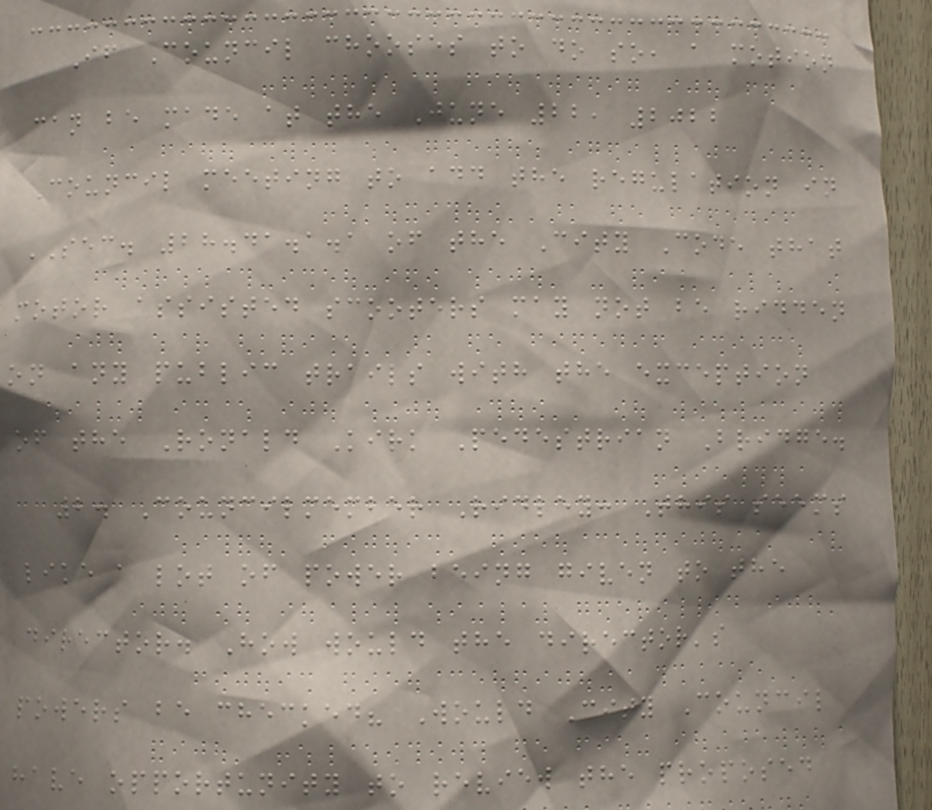If Council chooses to do so, a motion
can be made at the June 22, 2022
Council meeting to add the regulation in
SEC. 28.41.1.1 of the City Code that
motor assisted scooters may not be ridden
on any public trails with the exception
of the Ronald Kirk Pedestrian Bridge.
2. Councilmember Ridley: This seems
like a lot of power being given to the
director. How would the director's
powers be checked? Would City Council
have opportunity to review the proposed
